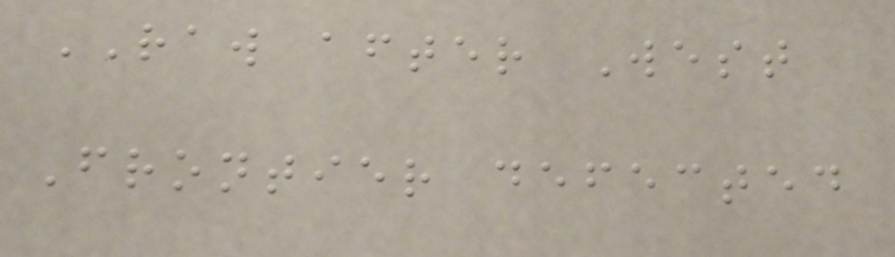RAW after West
Frontier defected
